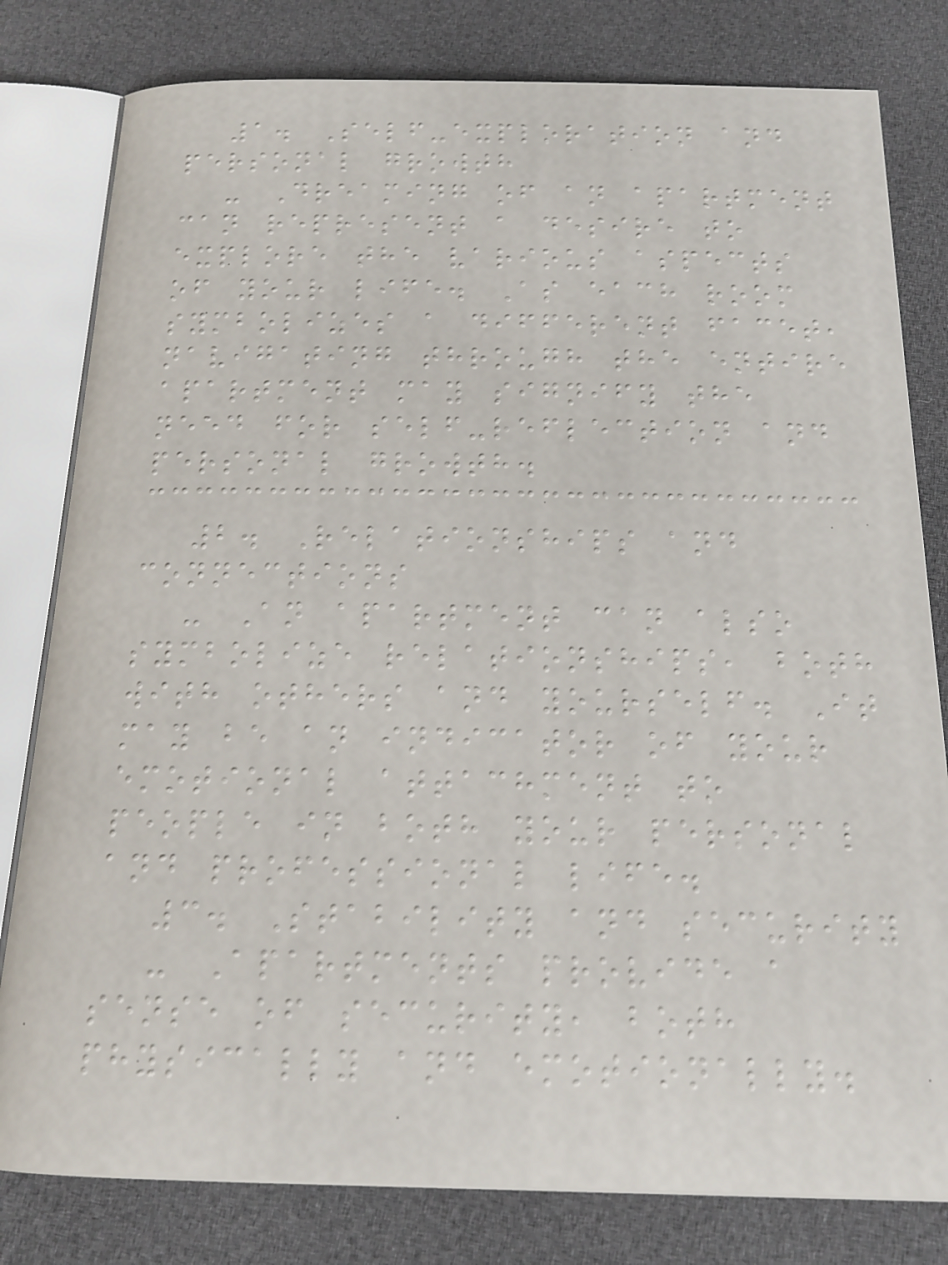1. Self-exploration and
personal growth
- Dreaming of an apartment
can represent a desire to
explore the various aspects
of your life. As each room
symbolizes a different facet,
navigating through the entire
apartment may signify the
need for self-reflection and
personal growth.
2. Relationships and
connections
- An apartment can also
symbolize relationships, both
with others and yourself. It
may be an indicator of your
emotional attachment to
people in both your personal
and professional life.
3. Stability and security
- Apartments provide a
sense of security, both
physically and emotionally.
